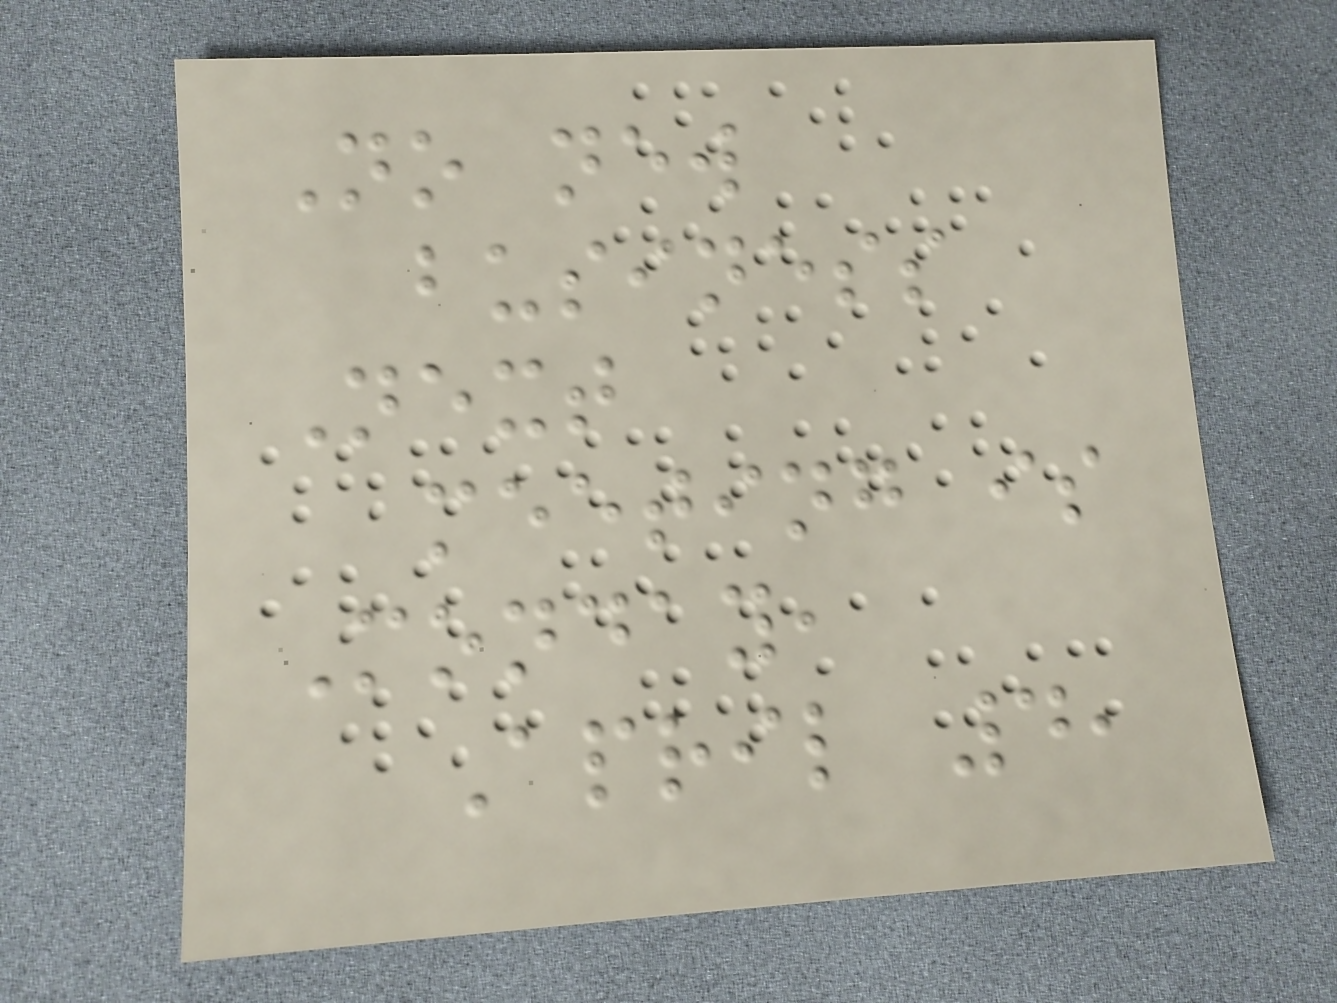No new
business
Next
meeting is
Monday,
April 4,
